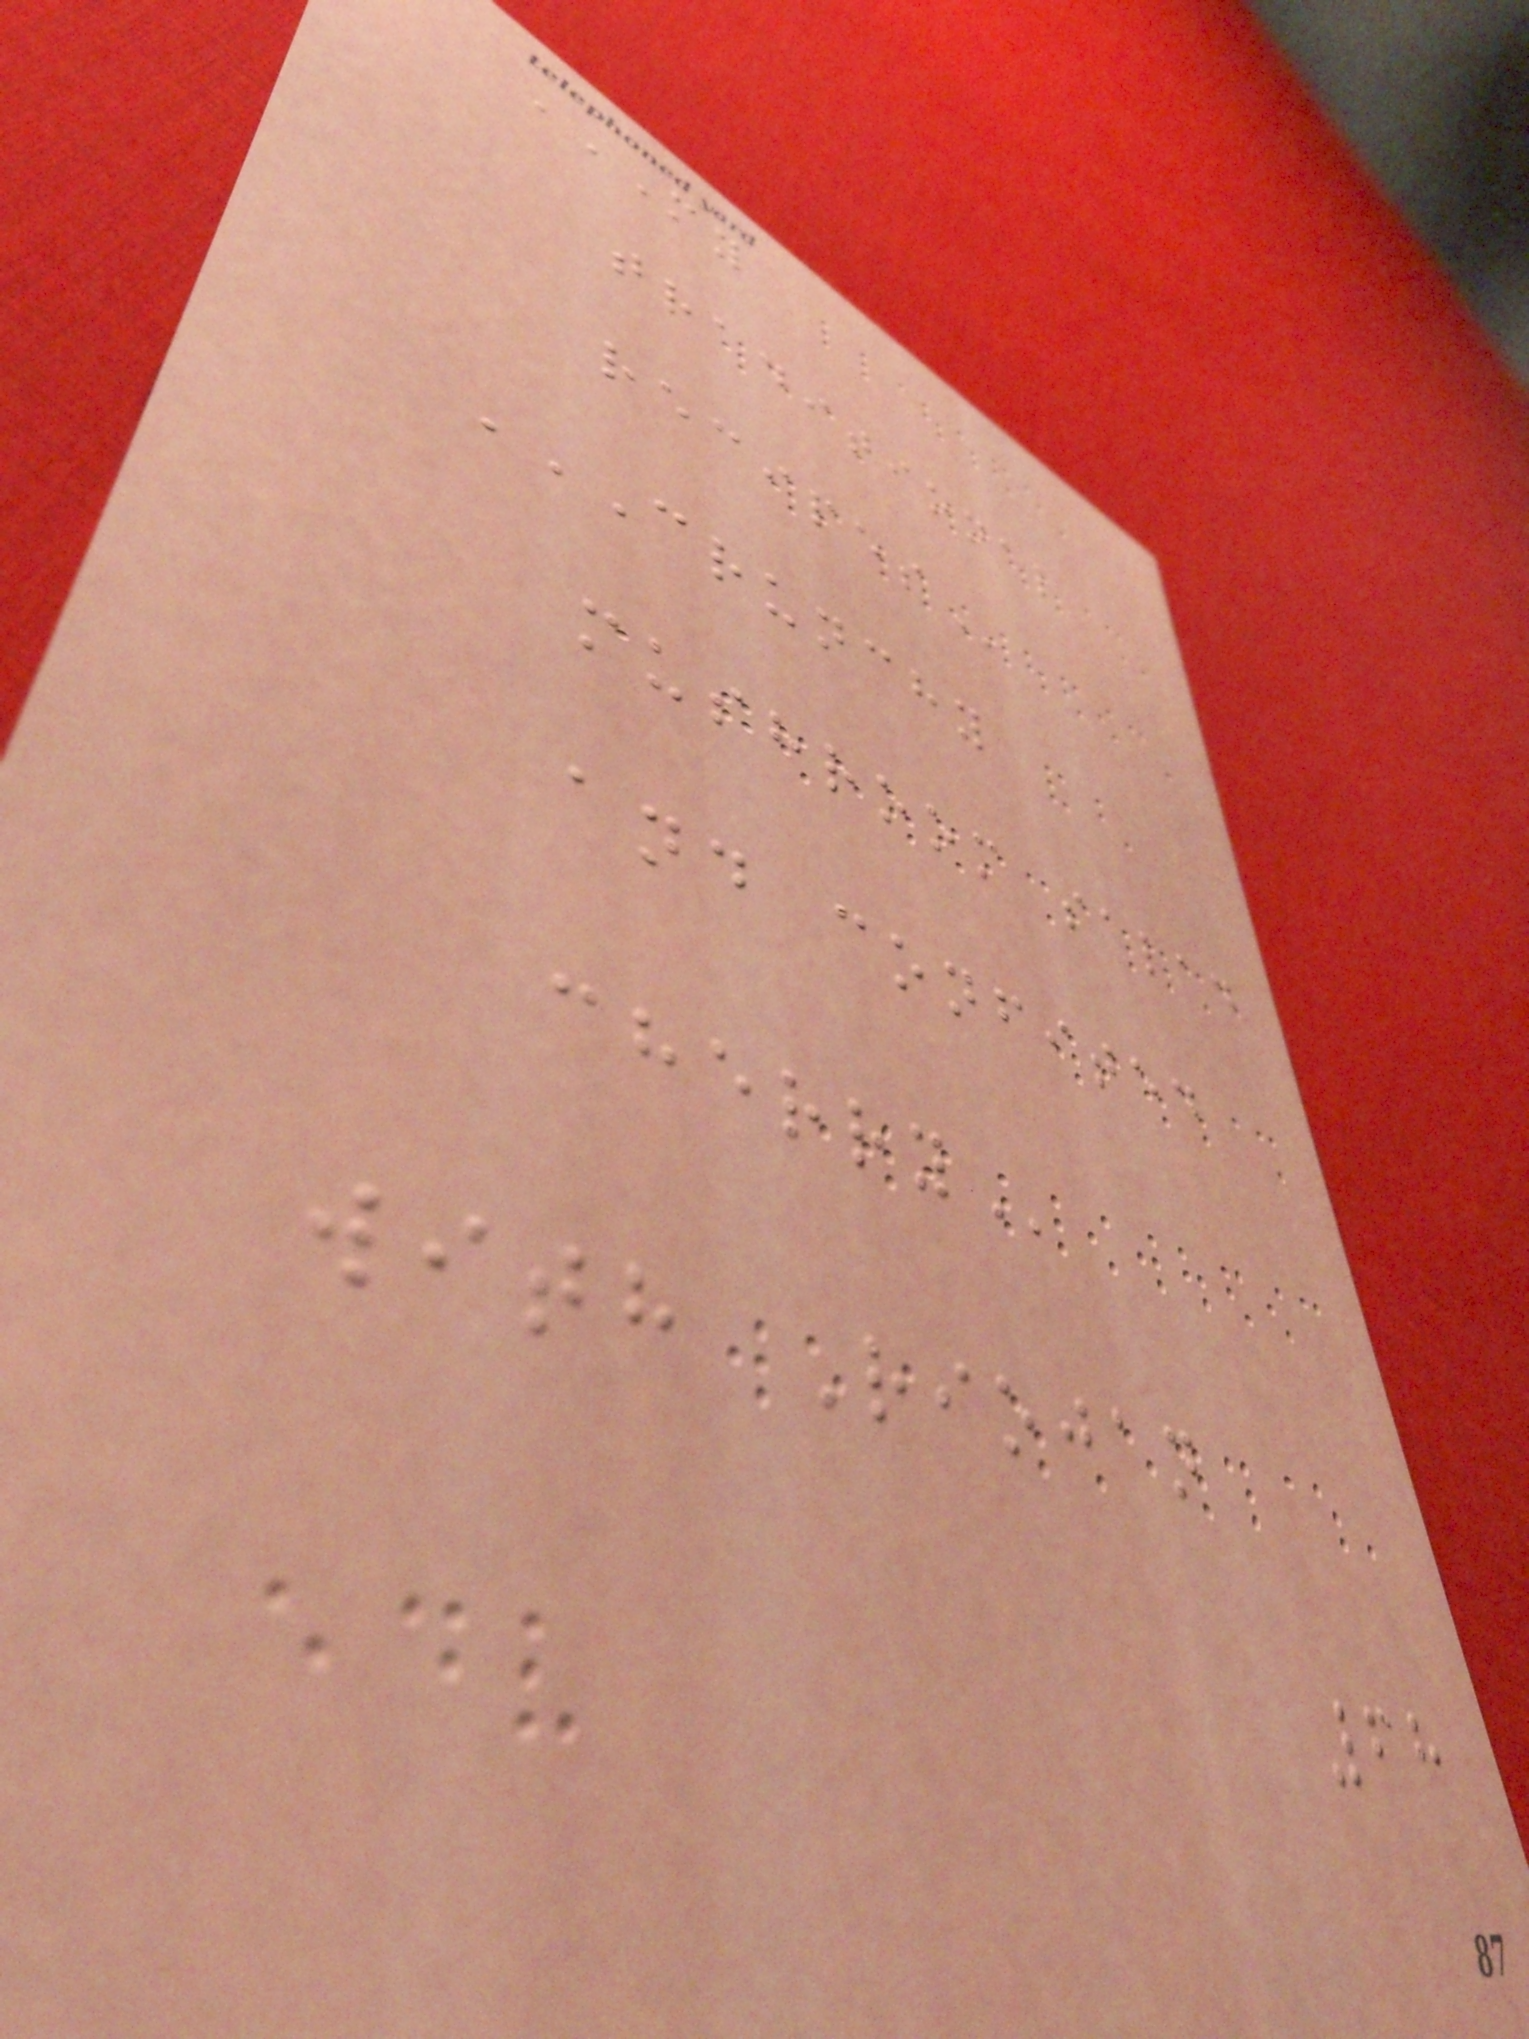MY
TRADITIONAL
RECIPES
CRUNCHY
MUSHROOM SALAD
AND CONFITED
CHERRY
with Riojan
68
